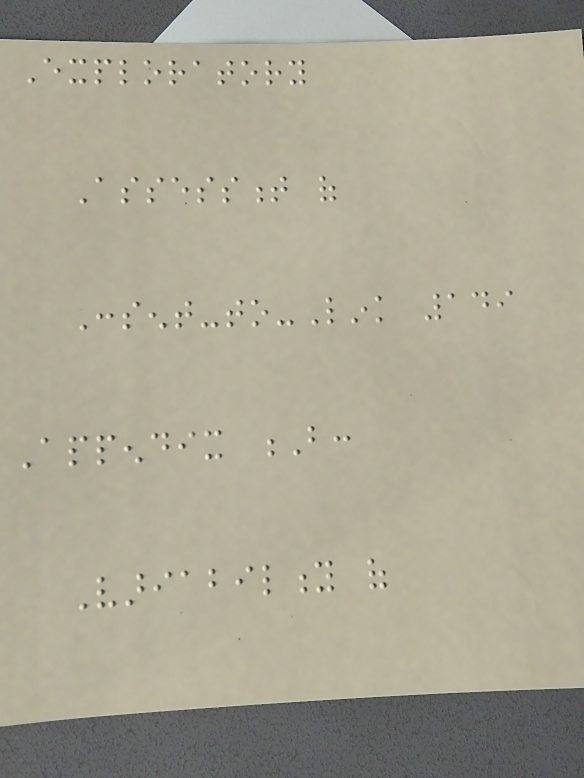Exploratory
Assessment of
Consent-to-Link 149
Appendix B:
Variability of
